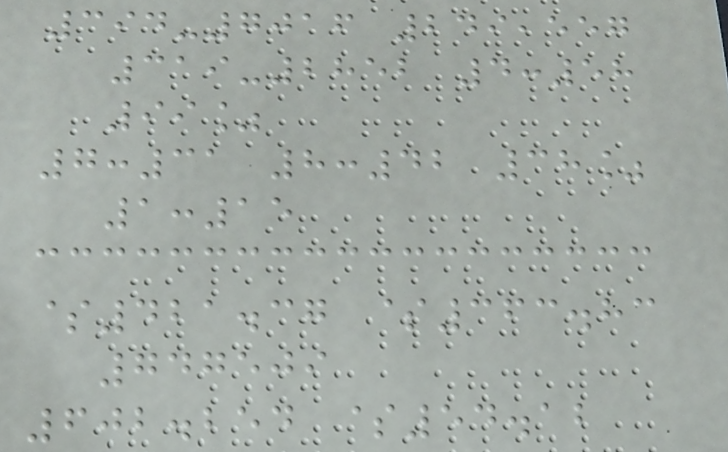394-7016 249,557
319-2852 4:58
99%
7:31 8:42 38%
1:15
$421.37 $363.83
747509
602.254 $54.12
